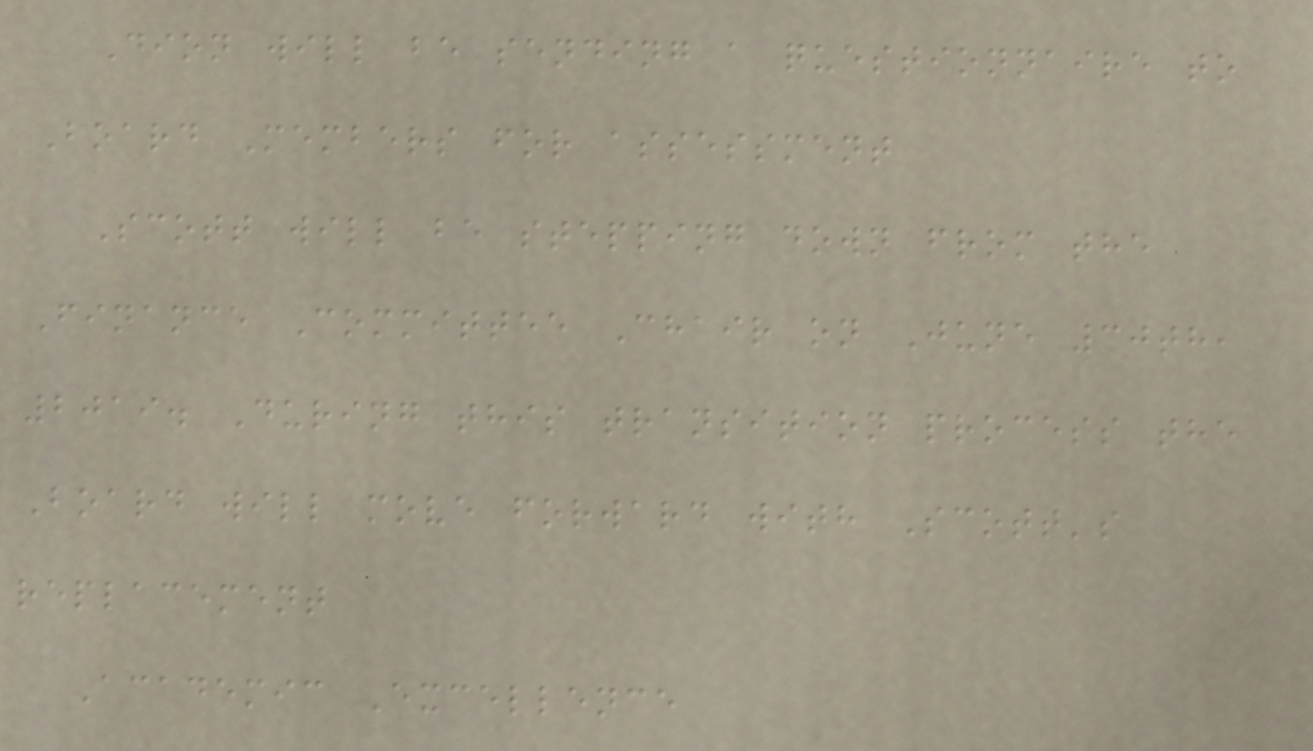Dion will be sending a questionnaire to
Board Members for assessment
Scott will be stepping down from the
Finance Committee Chair on June 30th,
2019. During this transition process the
Board will move forward with Scott's
replacement
Academic Excellence
